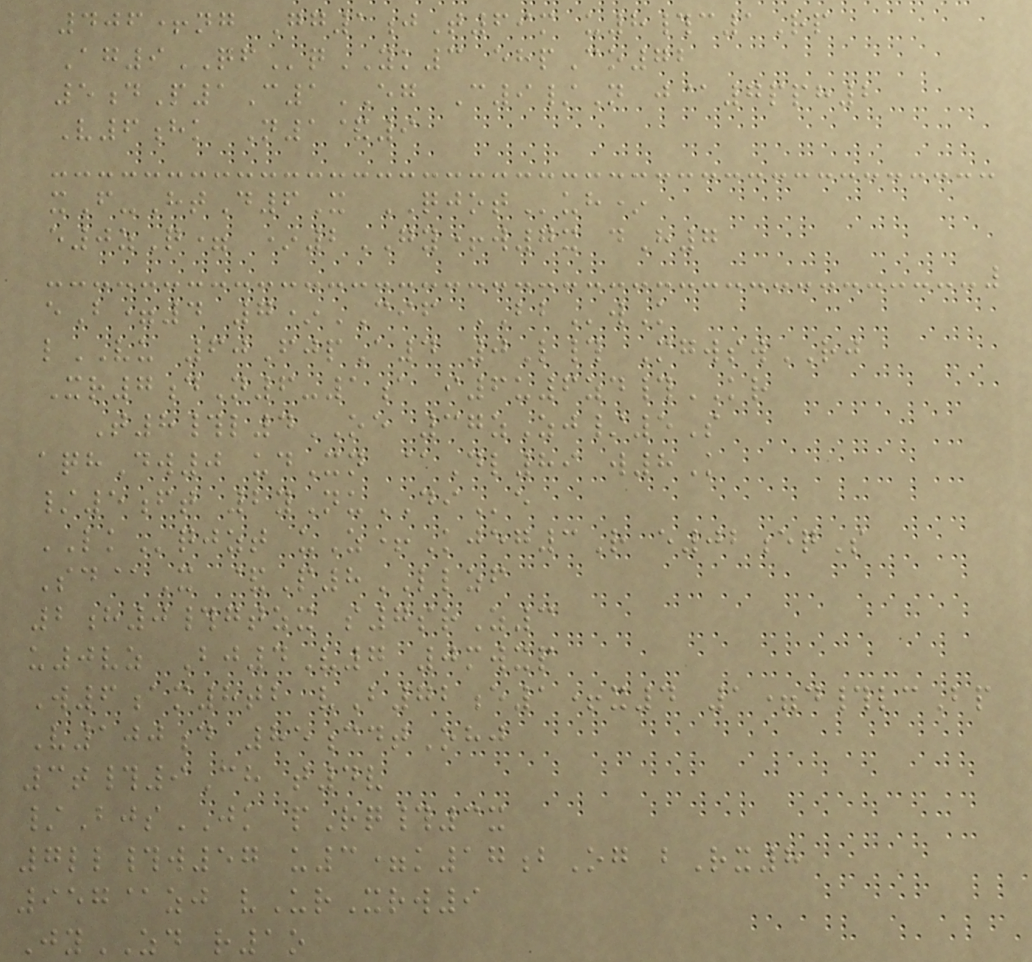406+ng Gg1jT69m u8#c1Rp
Ag9QFqYK3 ehpCo72
5dP1C1EG C9/N j@7pph2
V6hk N1&9
xF-HtD6X QJOTuh*
e0zQ= *2GY+w7x dH7
eB=4 7*CIF BBwK
lVU 60FjpA4 0L# MgwswRJ
Xr7dN6-1a i6u6zd#KR
T8#l4OE 37zZj/5S
aqhDw0 udXn @Dl89 w8K
/5ft 2yNuDIe
LKqjzt uZ+Kjeg3R e02eqS
Sd@X &P8LLZF
2h0#gtzx s7srZ3
u0vz Bj4V7 0mwxp
W6am8tb vB72e1+x4 1=d#lcBp
V100d 85cdtOhj
3t#9Ch t4v
/BjsJK pRq#3x
7ll#w57 u3=k17bOg bRx8
957@zj vUrXrw9
JyZD r1o
